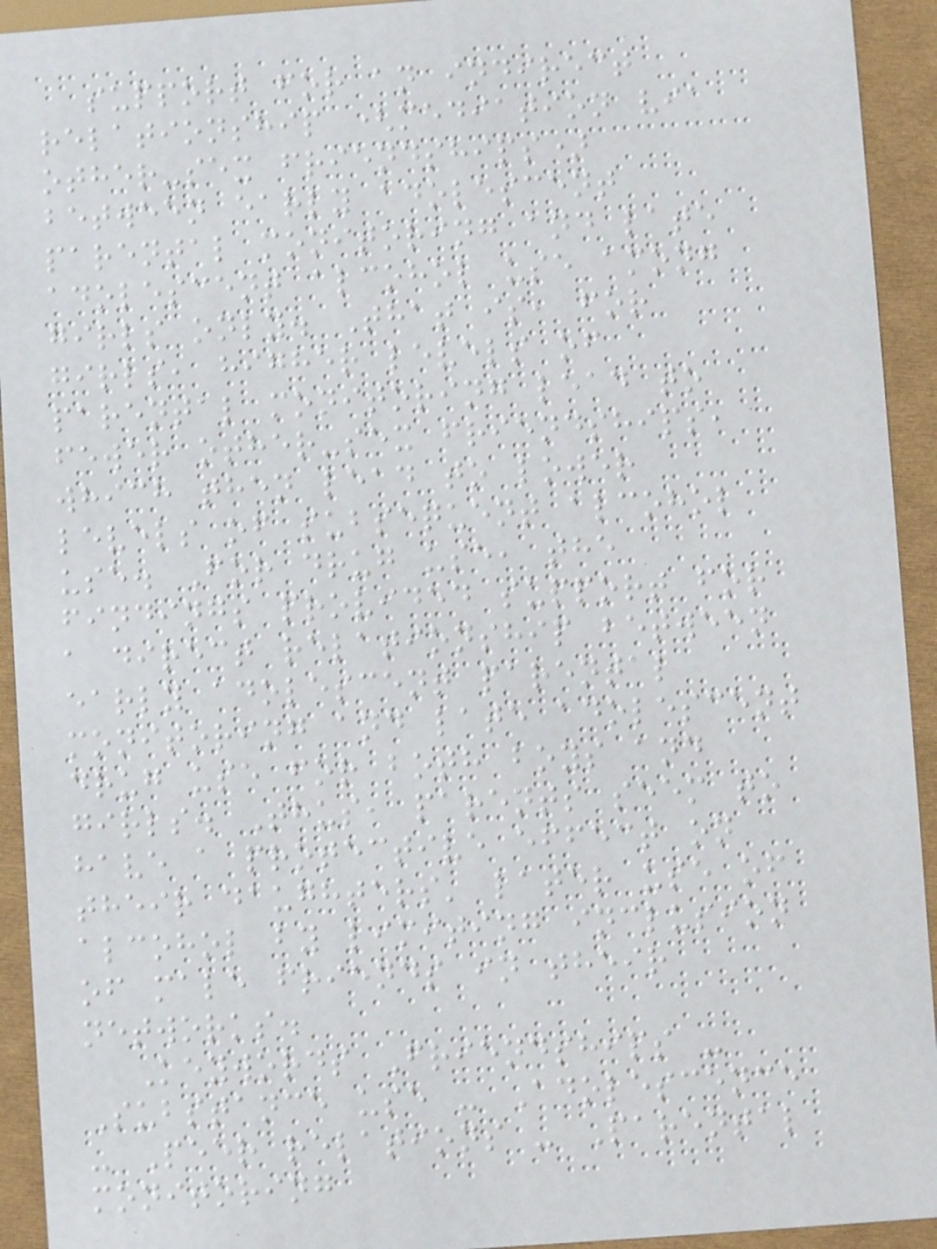support for an indirect
relationship (mediation via
other-sex friendships)
between early adolescent
parental monitoring and late
adolescent alcohol use among
girls only. That is, for
girls, higher levels of
parental monitoring lead to
fewer other-sex friendships,
which then lead to lower
levels of subsequent alcohol
use. For drug use, the
findings provided support for
a direct relationship between
early adolescent parental
monitoring and late adolescent
drug use for both boys and
girls. Thus, parents seem to
have a protective effect on
their daughters' later use of
alcohol by limiting inclusion
of male friends in their
networks.
Keywords Friendships -
Substance use - Adolescence
- Peer relations - Parental
monitoring
